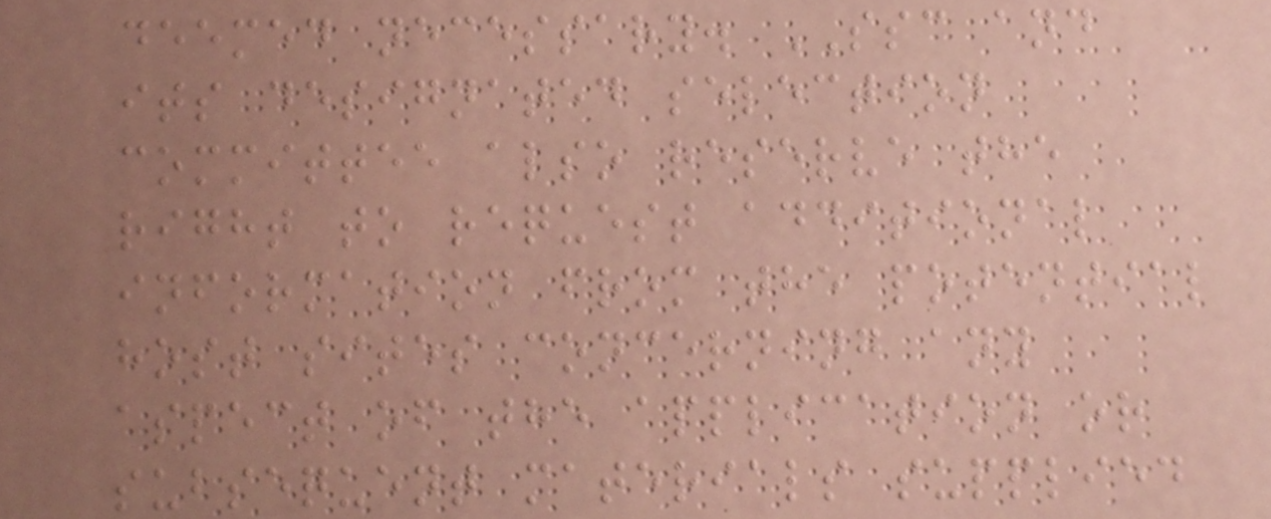deemed necessary. SSC and
its designated selection
committee also reserve the
right to request additional
information from the potential
host sites concerning any
aspect of the application or
subsequent materials supplied
